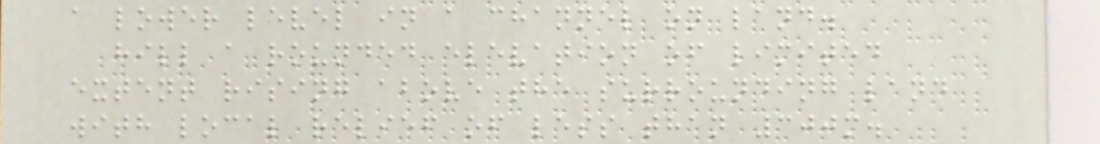a lower level in a channel on land.
hill a rounded elevation of limited
extent rising above the surrounding land
with local relief of less than 300m.
